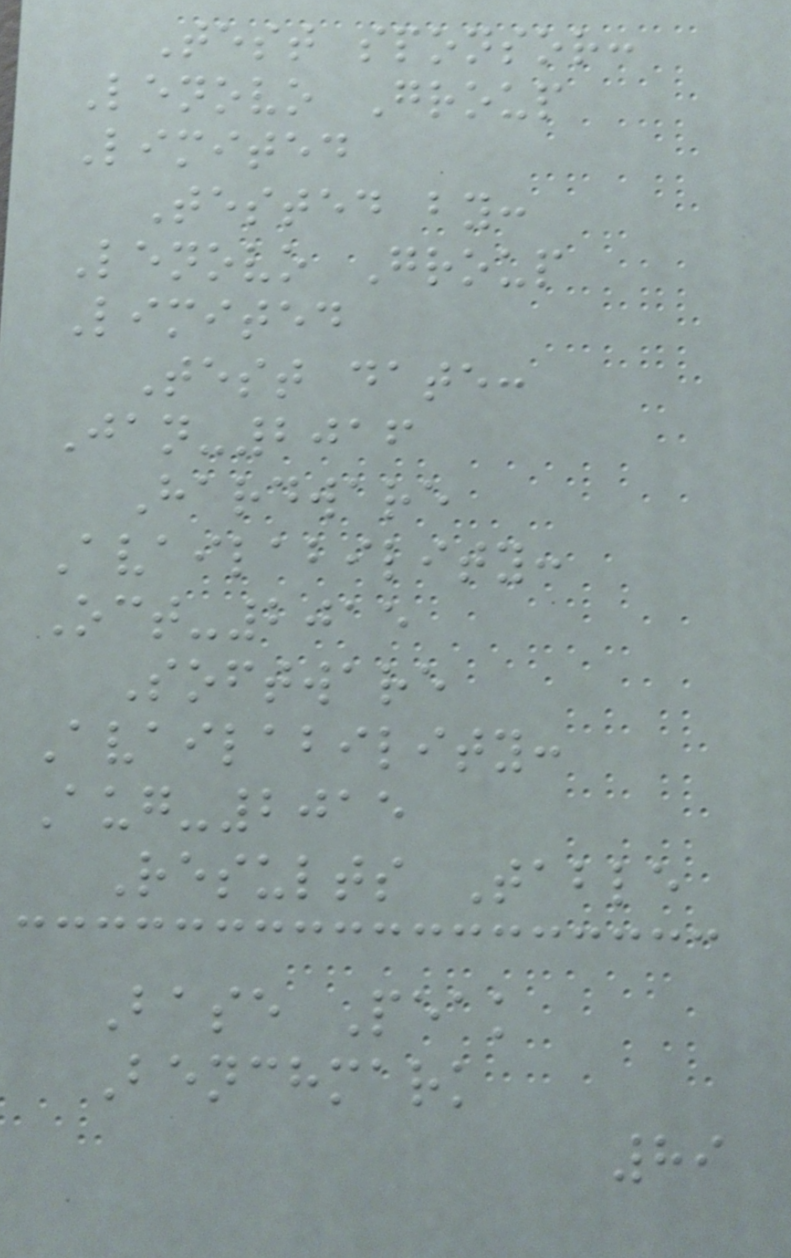Test sponsor:
Lenovo Group
Limited
Tested by:
Lenovo Group
Limited
Test date:
Jan-2016
Hardware
Availability:
Oct-2015
Software
Availability:
Aug-2015
Results Table
Base Peak
Benchmark
89
